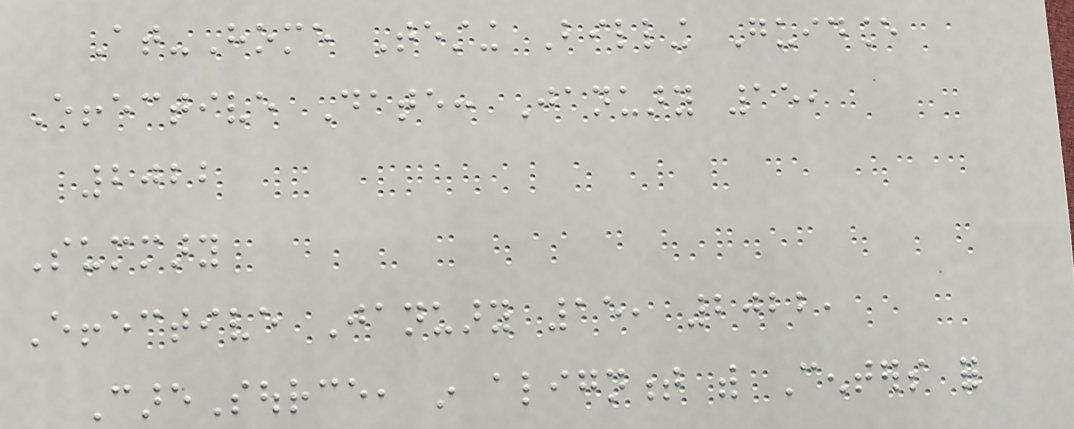At-Home Testing Billing Guidance
Effective Date: January 15,
2022
Summary
Effective January 15, 2022,
CareSource, in alignment with Centers for
